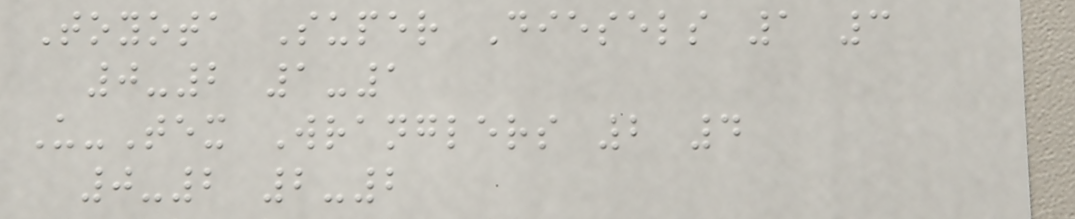Toyota Super Diesels 1 3
0-2 1-1
U-Tex Wranglers 2 4
0-2 2-2
